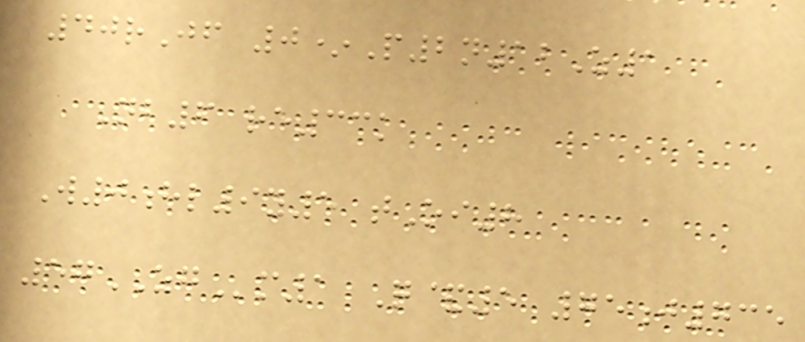40rJf 0*P2n12Z1
Nb6 re33k
W0hl9y5 tOi8
57ZGm1 Q&5 75j735
